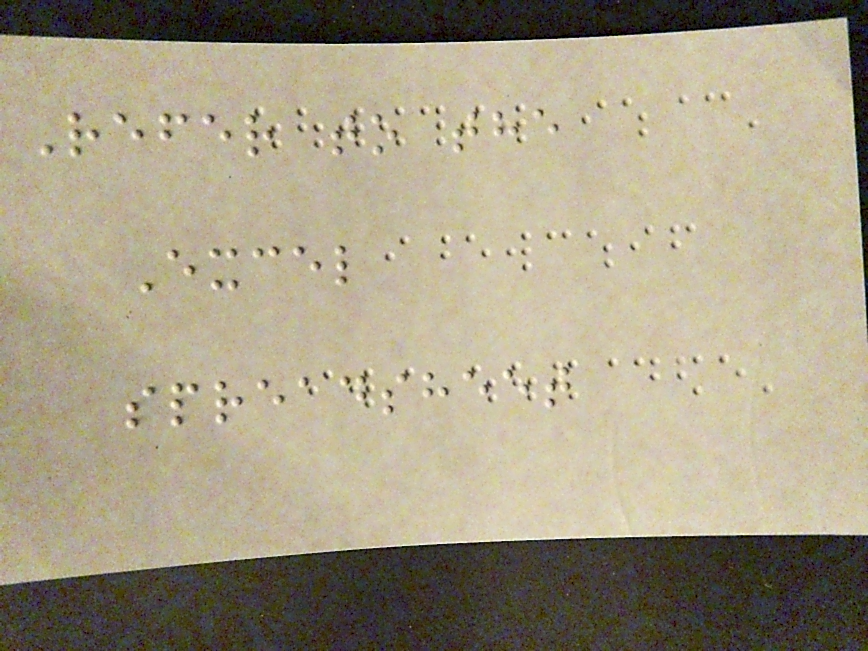Refer to the
Excel
spreadsheet
